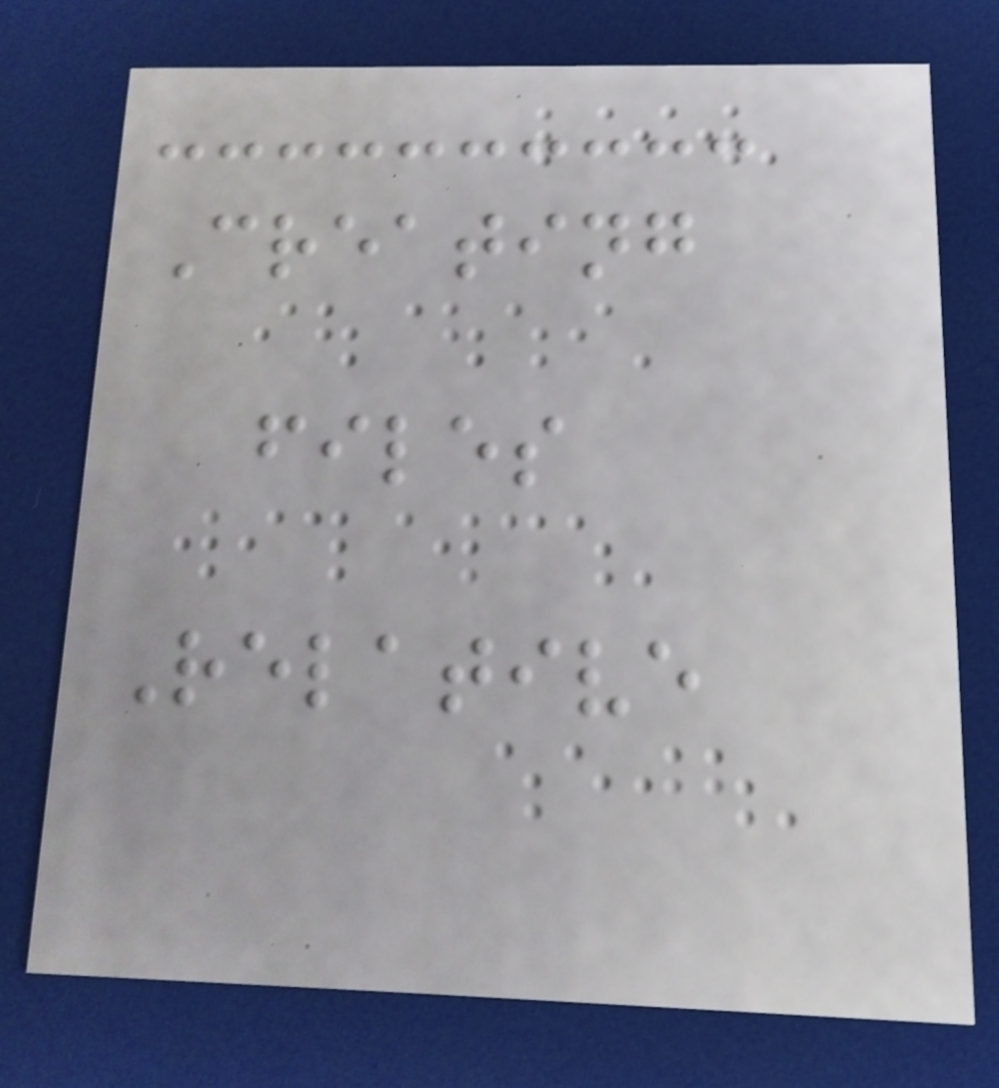Creating
files
Relative
